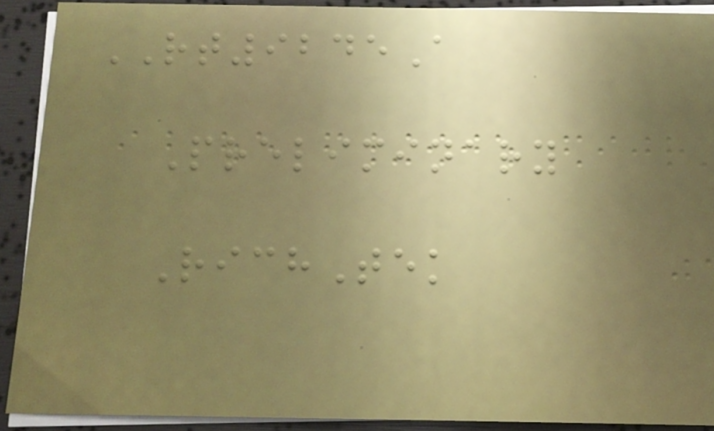RT9245A
Preliminary
RichTek
